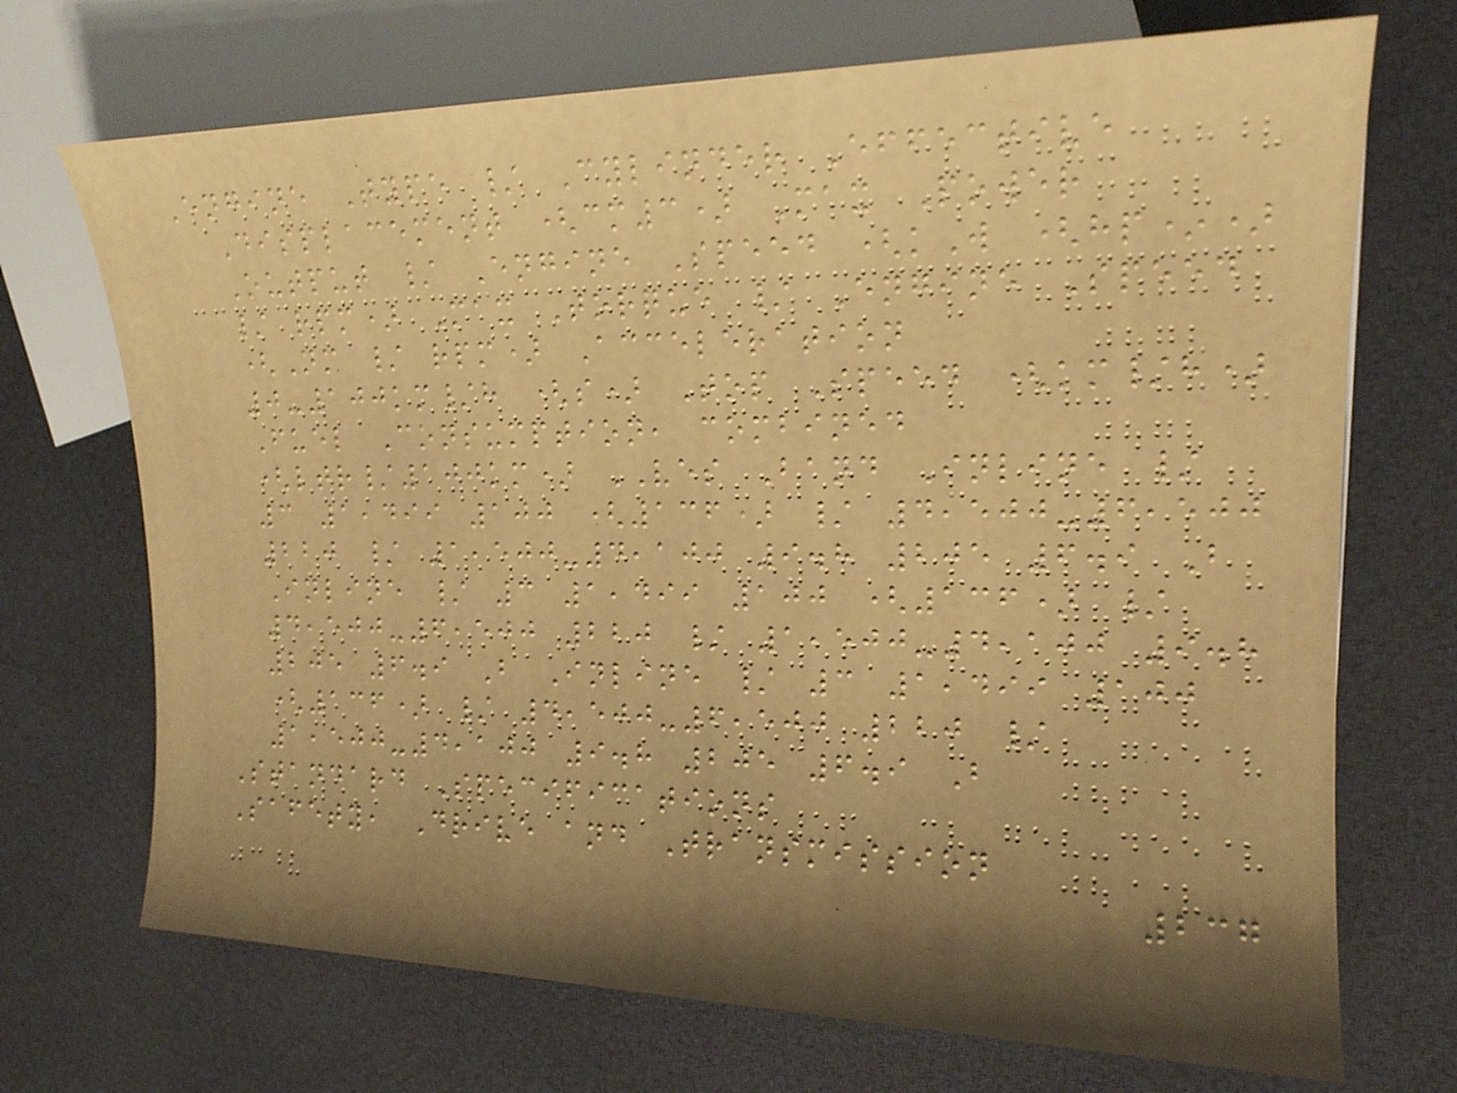Engine Type / Cylinder Effective
Displacement (cm3) Max Power
Output / Engine Speed (kW (hp*)
/ rpm) Max Torque / Engine Speed
(Nm / rpm) Acceleration
0-100km/h (s) Top Speed (km/h)
Fuel Consumption, combined
(ltr/100km) VES Band Inline /
3 1,499 100 (136) / 4,500-6,500
220 / 1,500-4,100 9.8 205 6.9 B
Inline / 3 1,499 100 (136) /
4,500-6,500 220 / 1,500-4,100 9.8
205 6.9 B Inline / 3 1,499 100
(136) / 4,500-6,500 220 /
1,500-4,100 9.8 205 6.9 B
Standard Specifications
Safety, Drive and Transmission
237
